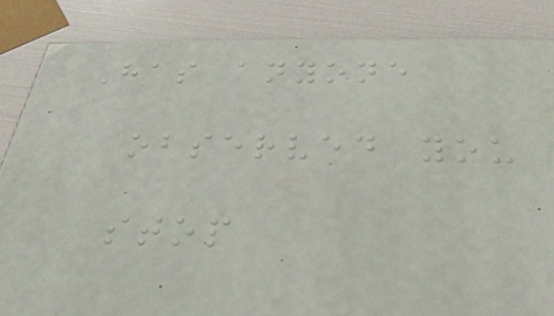Has anyone
observed you
stop
